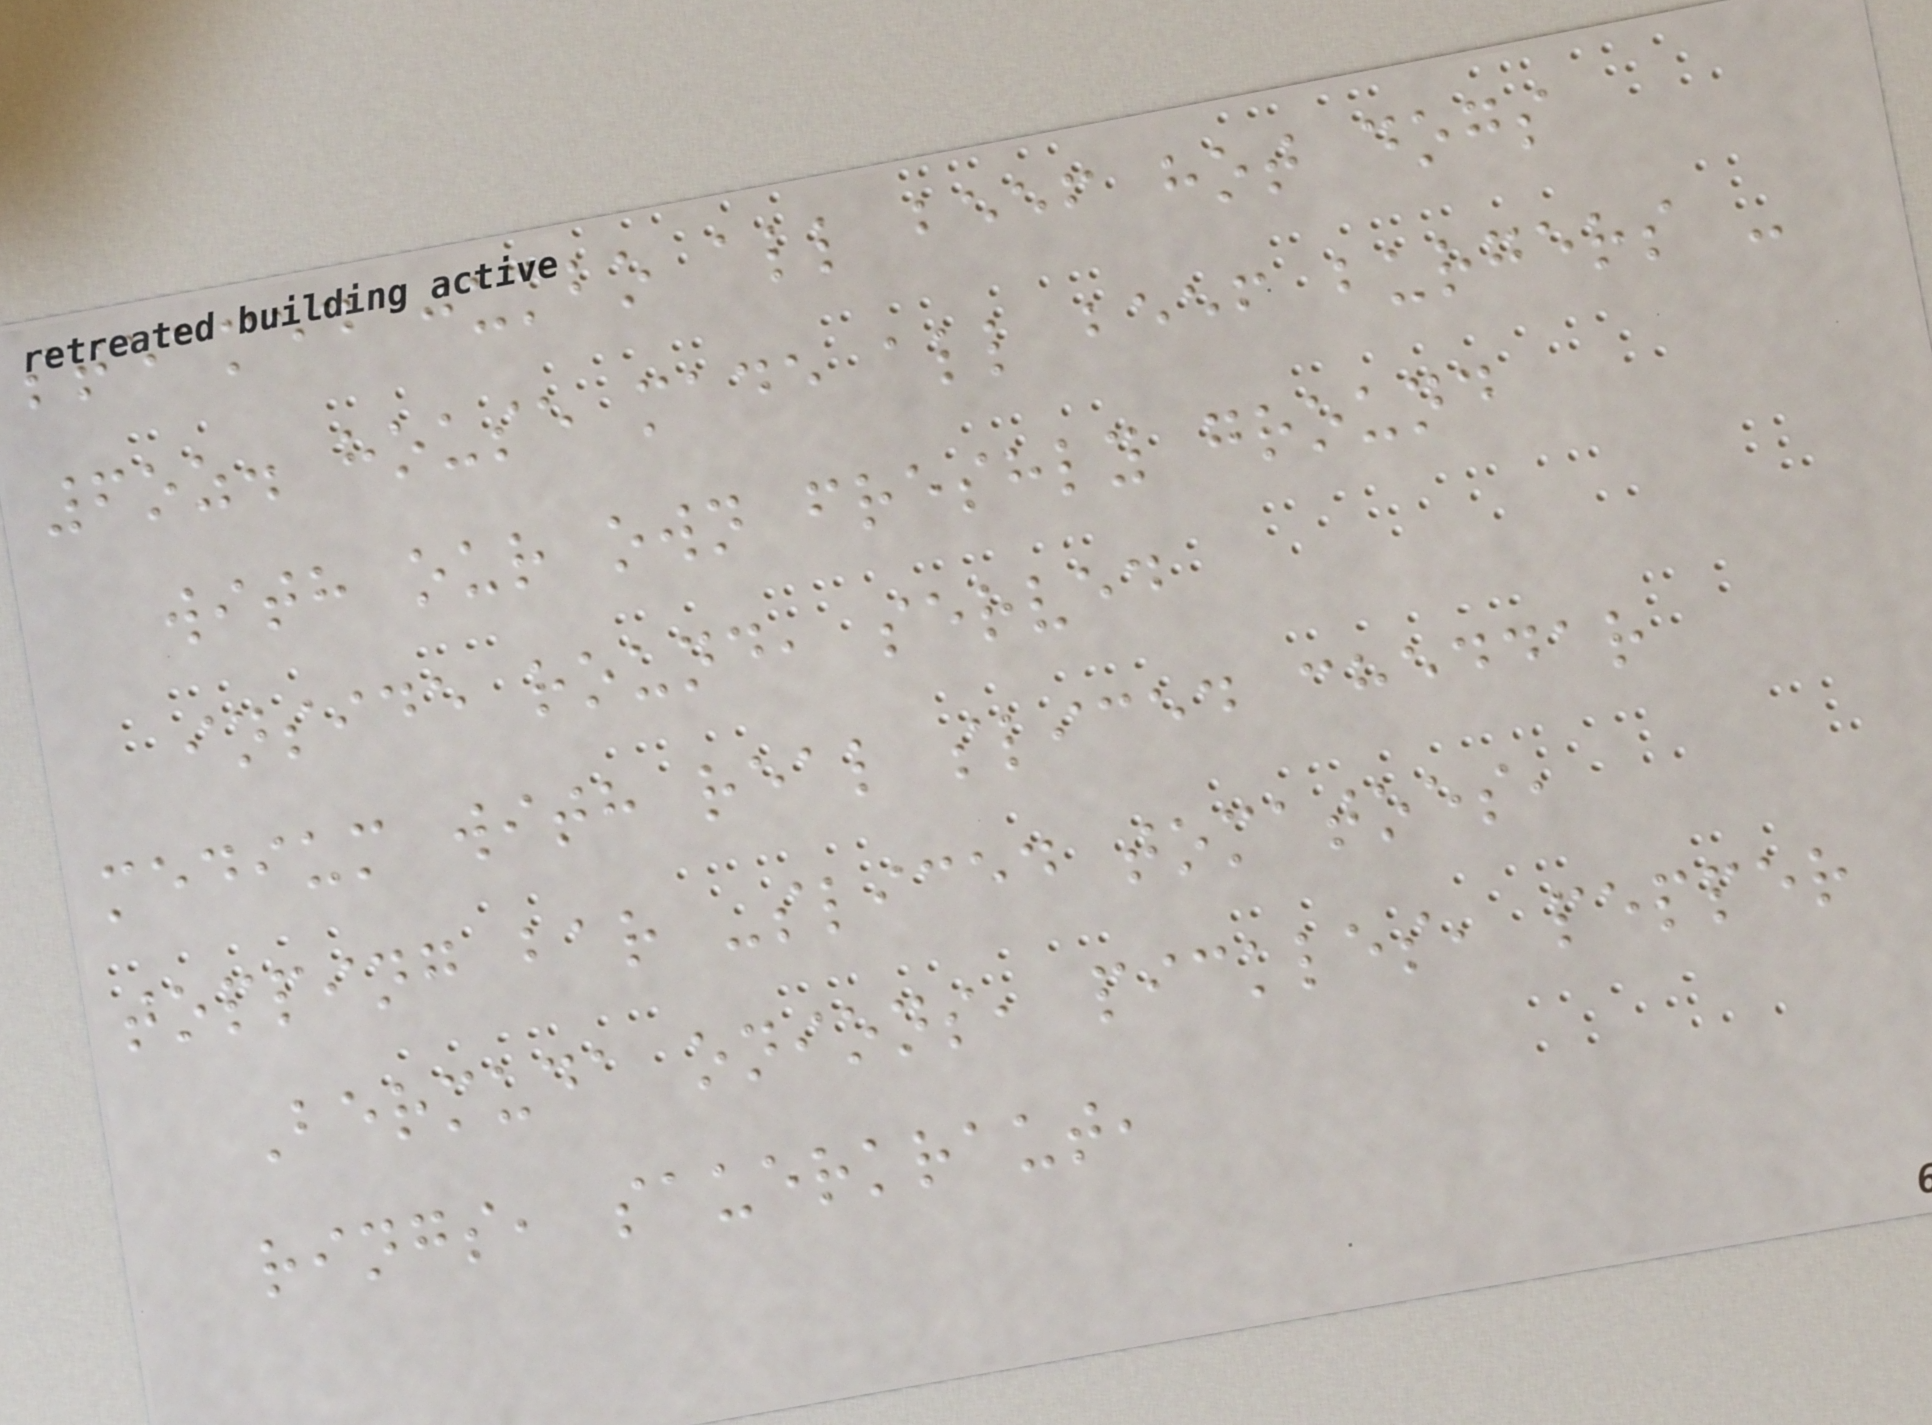steamed jumbo all beef hot dogs
6oz. house made all beef burgers -
with our own freshly ground
inside round, served
medium with real sliced cheddar
topping bar -sliced tomatoes,
Bermuda onions, pickles, pepper
rings, sauerkraut,
